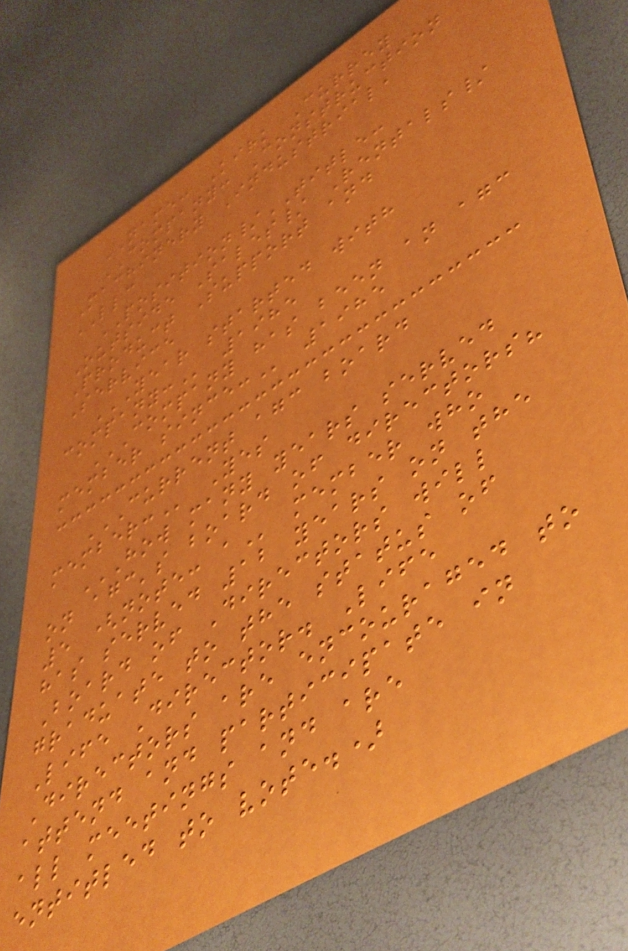NAME: Kirk Currey
COMPANY: Construction
Machinery Industrial,
LLC
POSITION/TITLE:
Outside Sales/ Rentals/
Product Support and
Service
YEAR STARTED WITH
COMPANY: 1985
COMPANY HAS BEEN AN AGC
MEMBER SINCE: 1985
CURRENT AGC BOARD
MEMBER: Yes
HOW MANY YEARS SERVED
ON AGC'S BOARD OF DIRECTORS?
5 (NOTE: A member who
has served 12 years on the
Board of Directors will
graduate to the status of
Life Director. Life
Directors are encouraged to
attend and participate in
all meetings and are
entitled to vote.)
